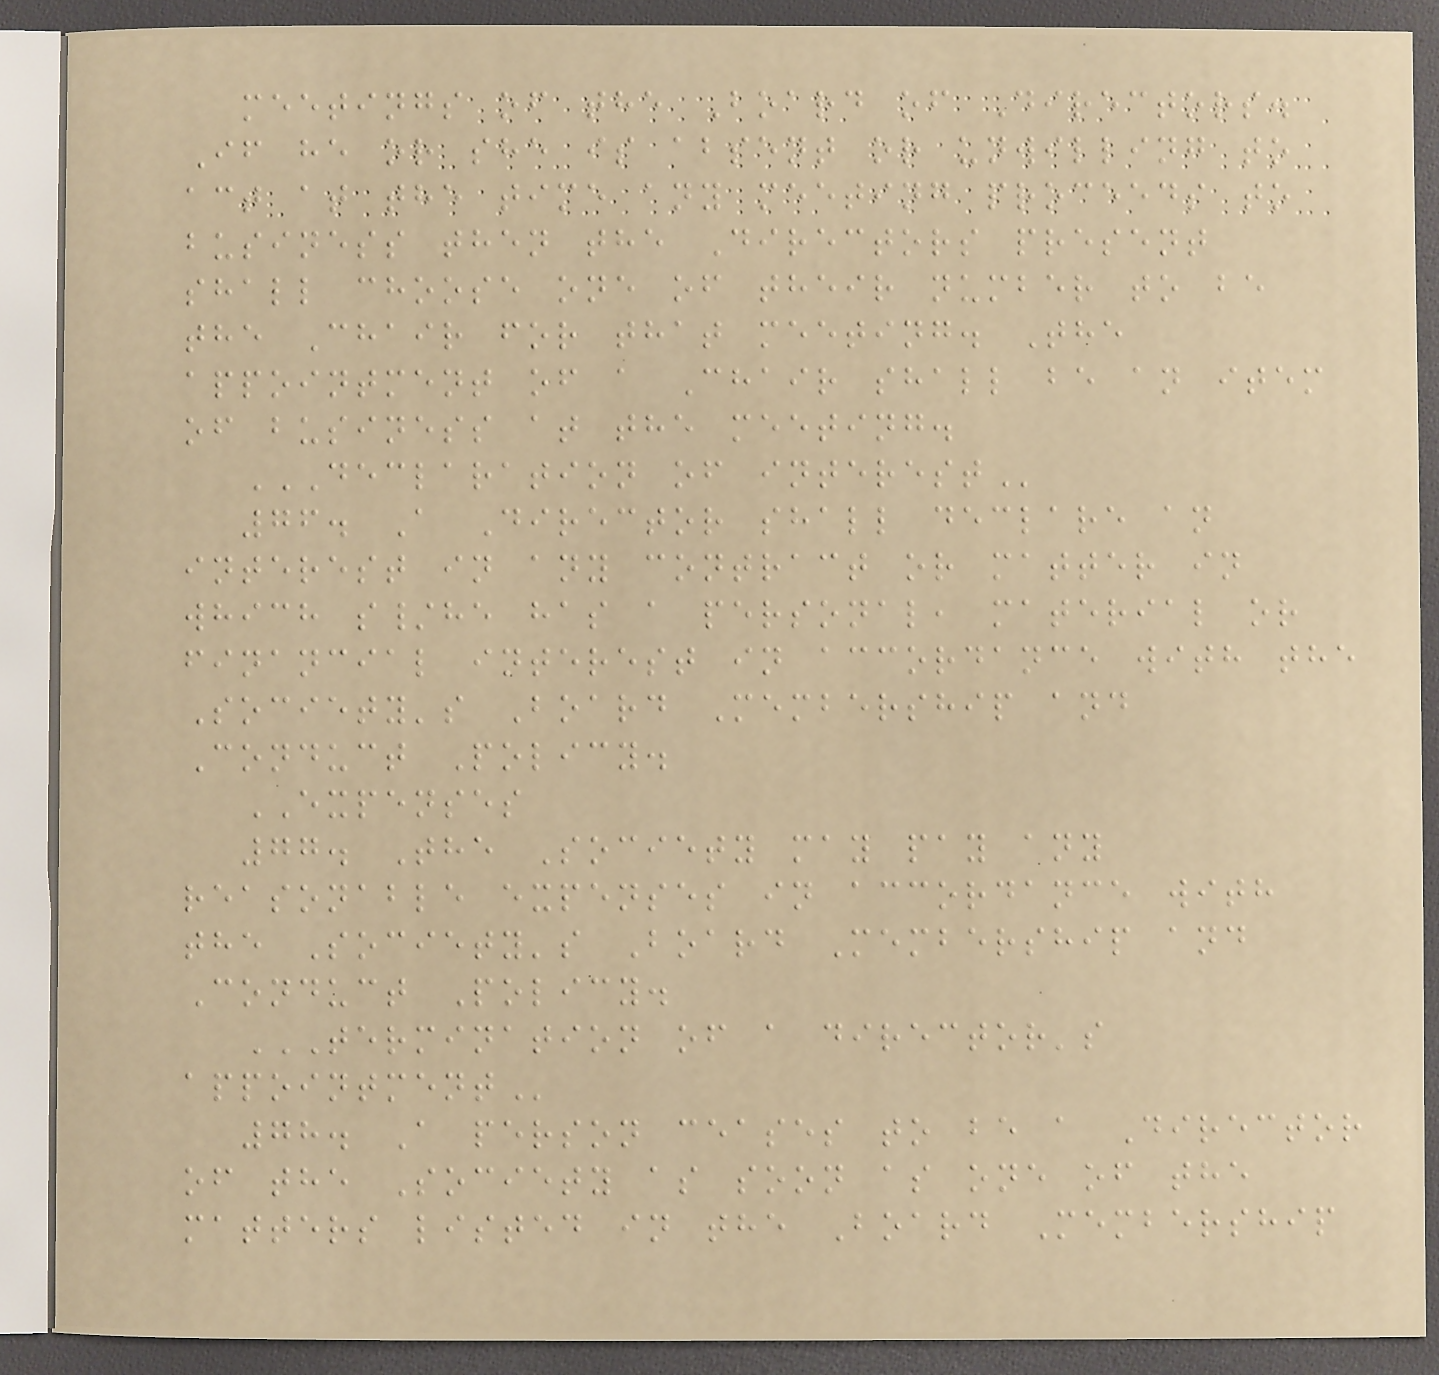meetings of the Board of Directors.
If he or she is absent or unwilling to
act at the time any meeting proceeds to
business then the Directors present
shall choose one of their number to be
the Chair for that meeting. The
appointment of a Chair shall be an item
of business at the meeting.
DECLARATION OF INTEREST
76. A Director shall declare an
interest in any contract or matter in
which s/he has a personal, material or
financial interest in accordance with the
Society's Board Membership and
Conduct Policy.
EXPENSES
77. The Society may pay any
reasonable expenses in accordance with
the Society's Board Membership and
Conduct Policy.
TERMINATION OF A DIRECTOR'S
APPOINTMENT
78. A person ceases to be a Director
of the Society as soon as one of the
matters listed in the Board Membership
